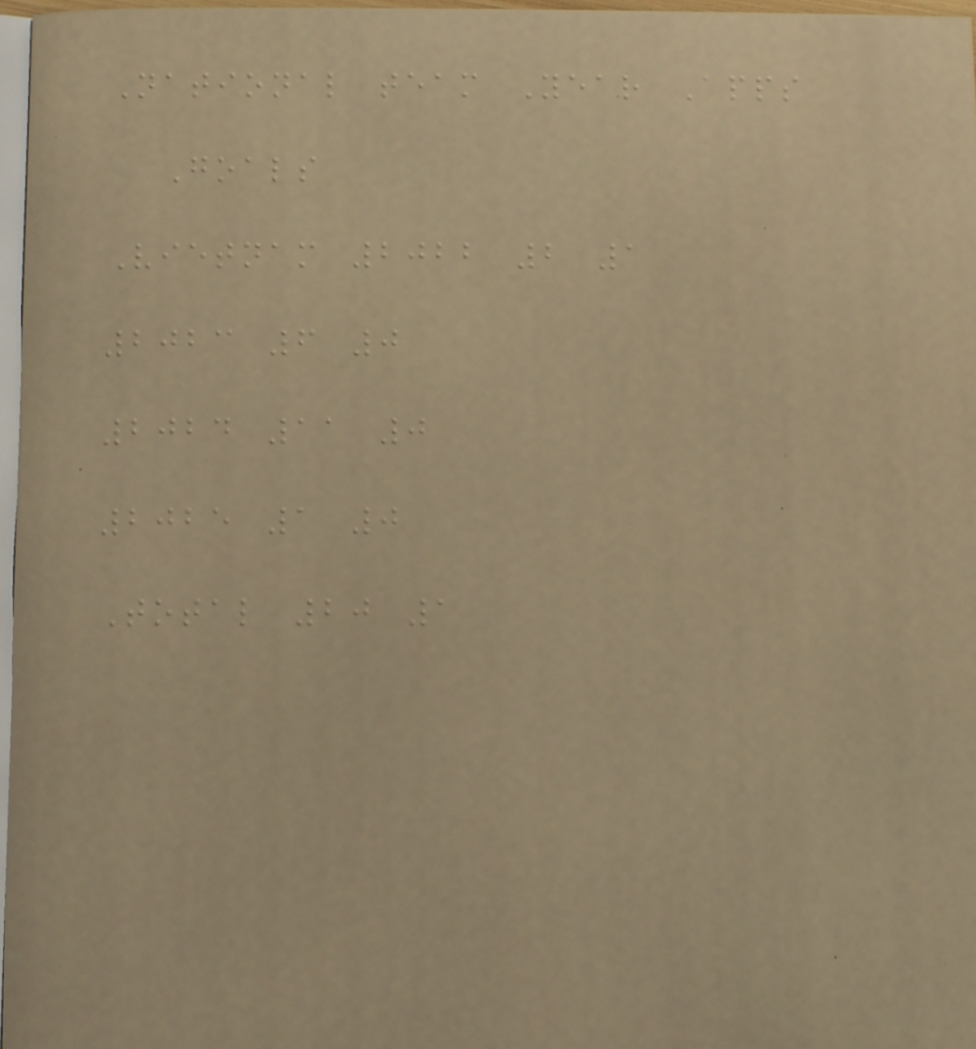National team Year Apps
Goals
Vietnam 2022 2 1
2023 6 0
2024 11 0
2025 1 0
Total 20 1
